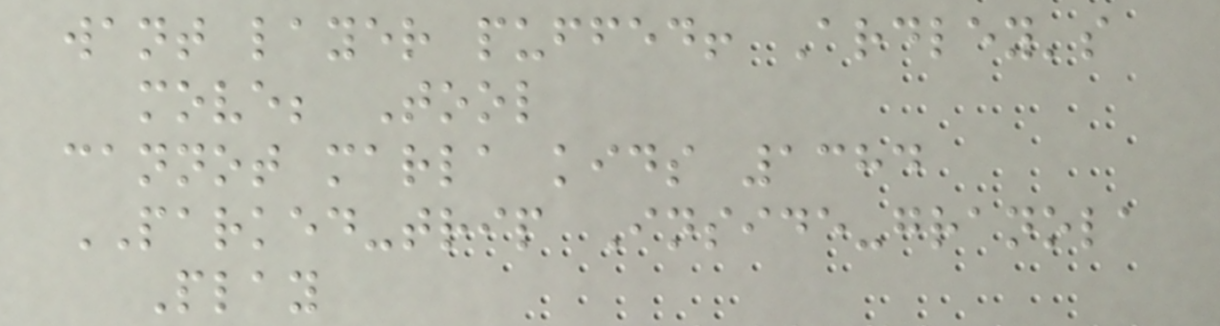want layer puffed! Ardley's
move; Tool
cannot marla kids 1384
PARKED-trip Inside-granola
Play
